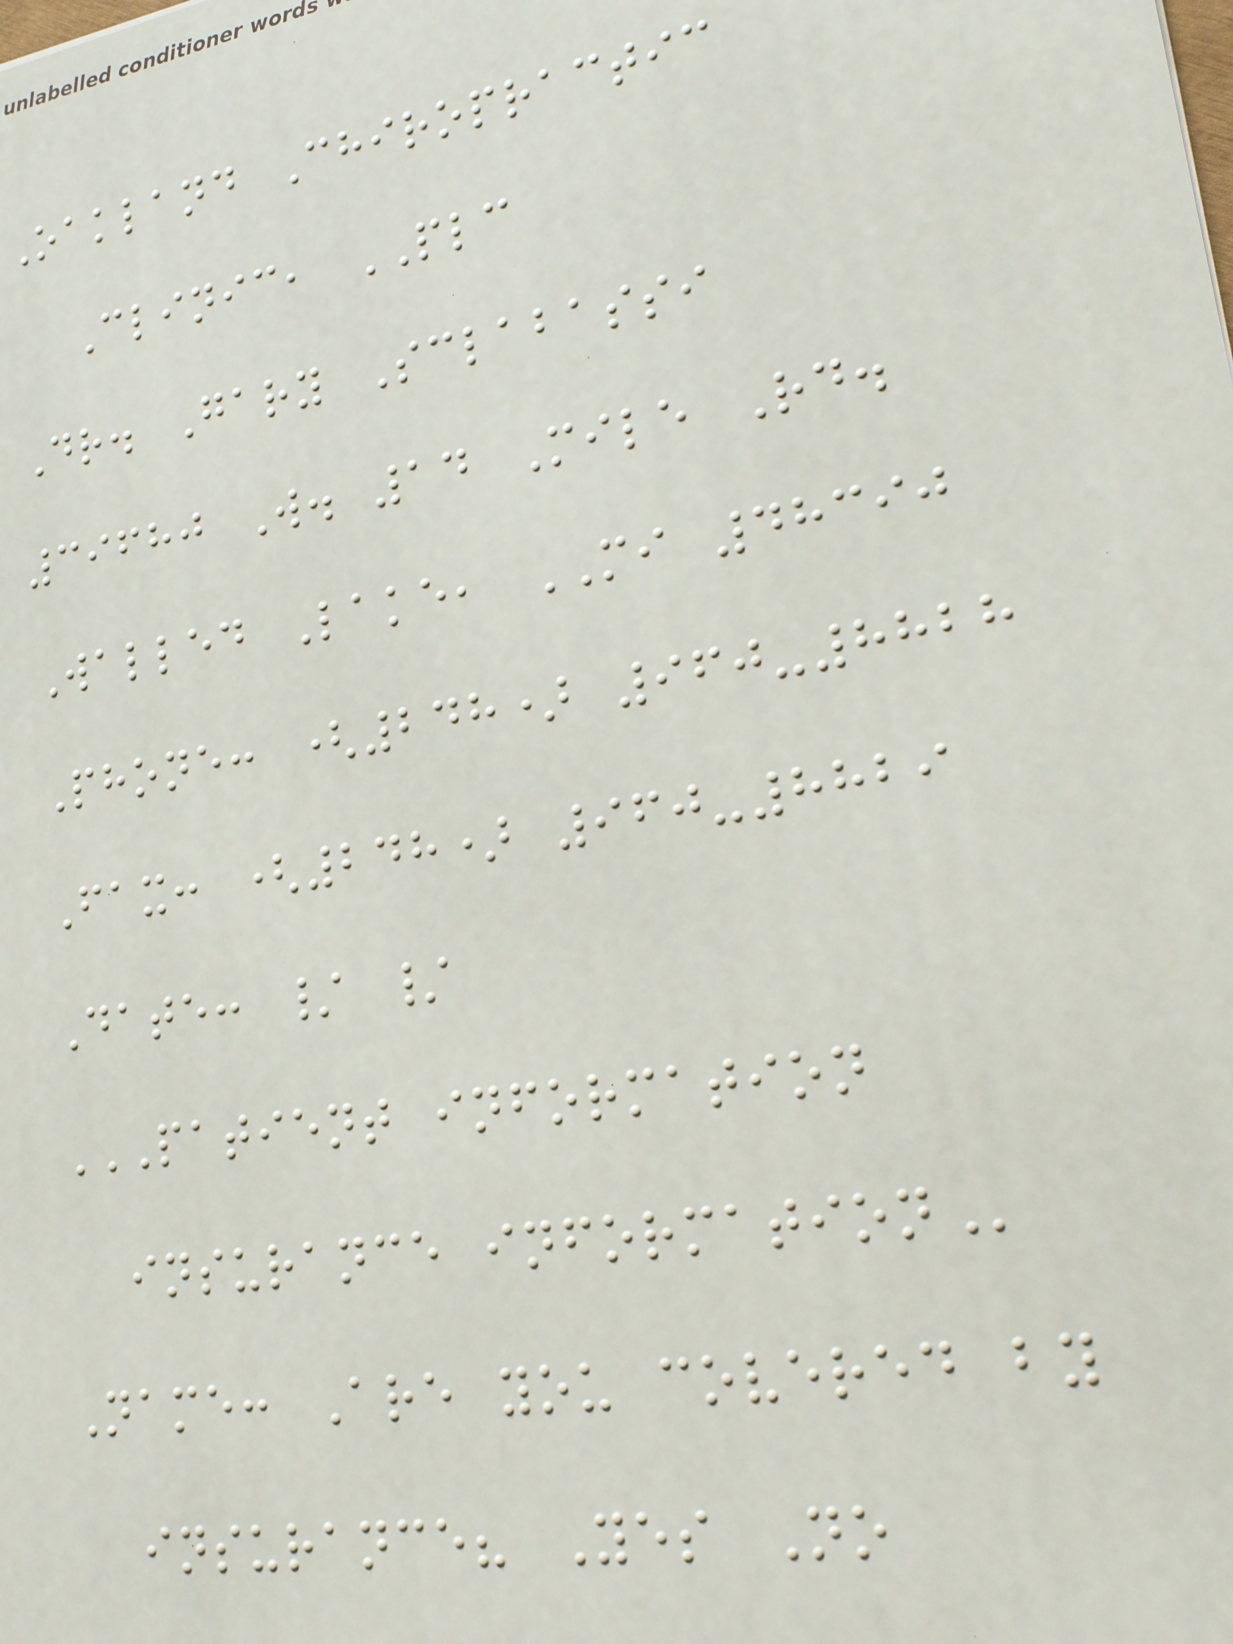Oakland Chiropractic
Clinic, PLC
Dr. Gary Sclabassi
39680 W. 14 Mile Rd.
Walled Lake, MI 48390
Phone: (248) 960-8828
Fax: (248) 960-8829
Date: / /
PATIENT INFORMATION
insurance
Name: Are you covered by
insurance? Yes No
